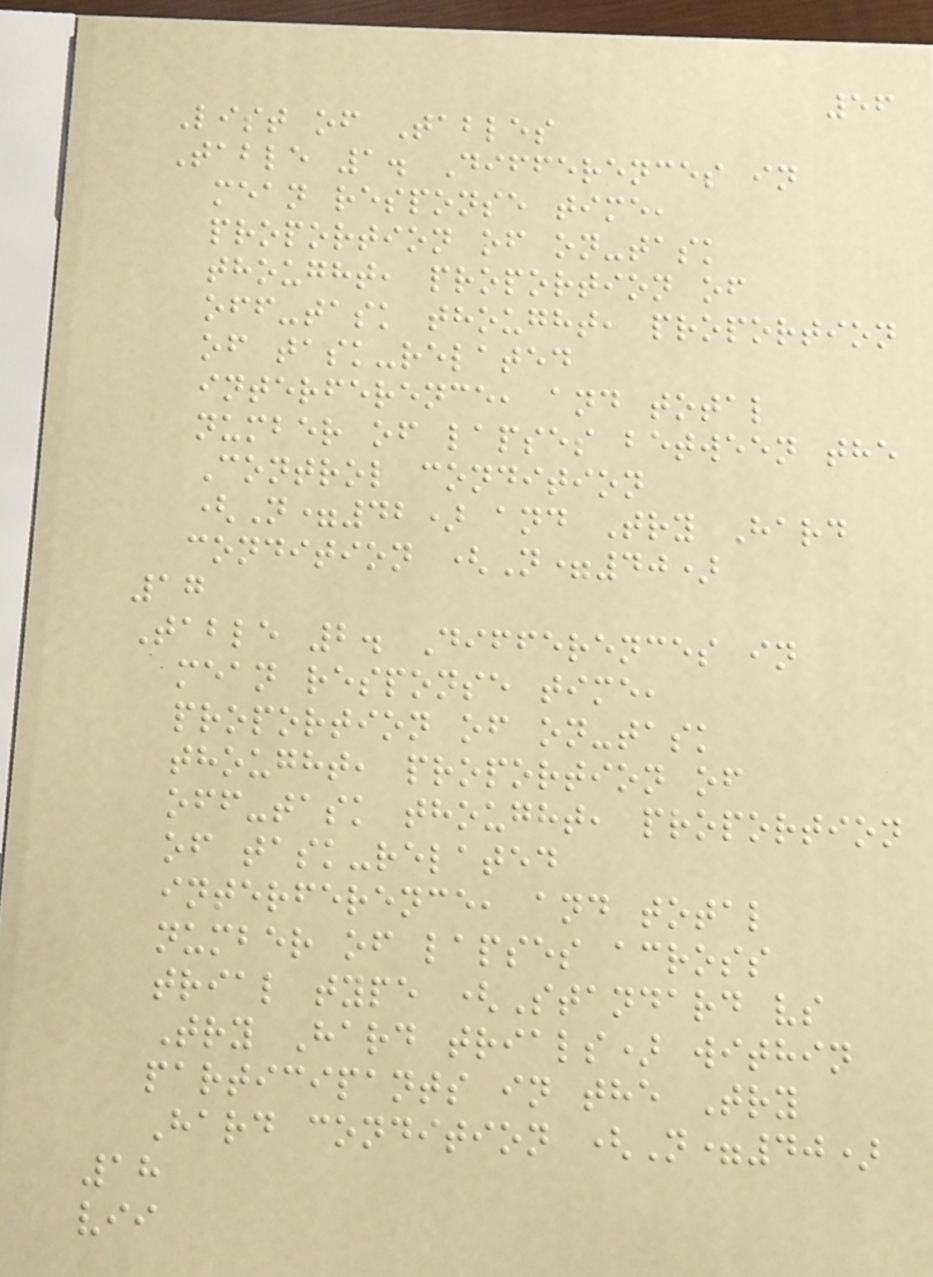56
List of Tables
Table 1. Differences in
mean response time,
proportion of on-task
thought, proportion of
off-task thought, proportion
of task-related
interference, and total
number of lapses between the
Control condition
(N=42) and Try Hard
condition (N=40)
17
Table 2. Differences in
mean response time,
proportion of on-task
thought, proportion of
off-task thought, proportion
of task-related
interference, and total
number of lapses across
trial type (Standard vs
Try Hard trials) within
participants in the Try
Hard condition (N=40)
18
vii
